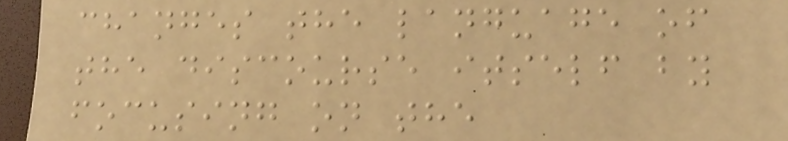changes the language of
the discourse itself by
focusing on the
